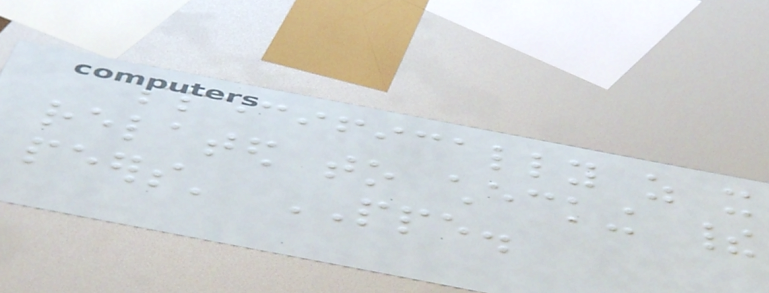specifically as it
related to checking their
peers' PPE.
